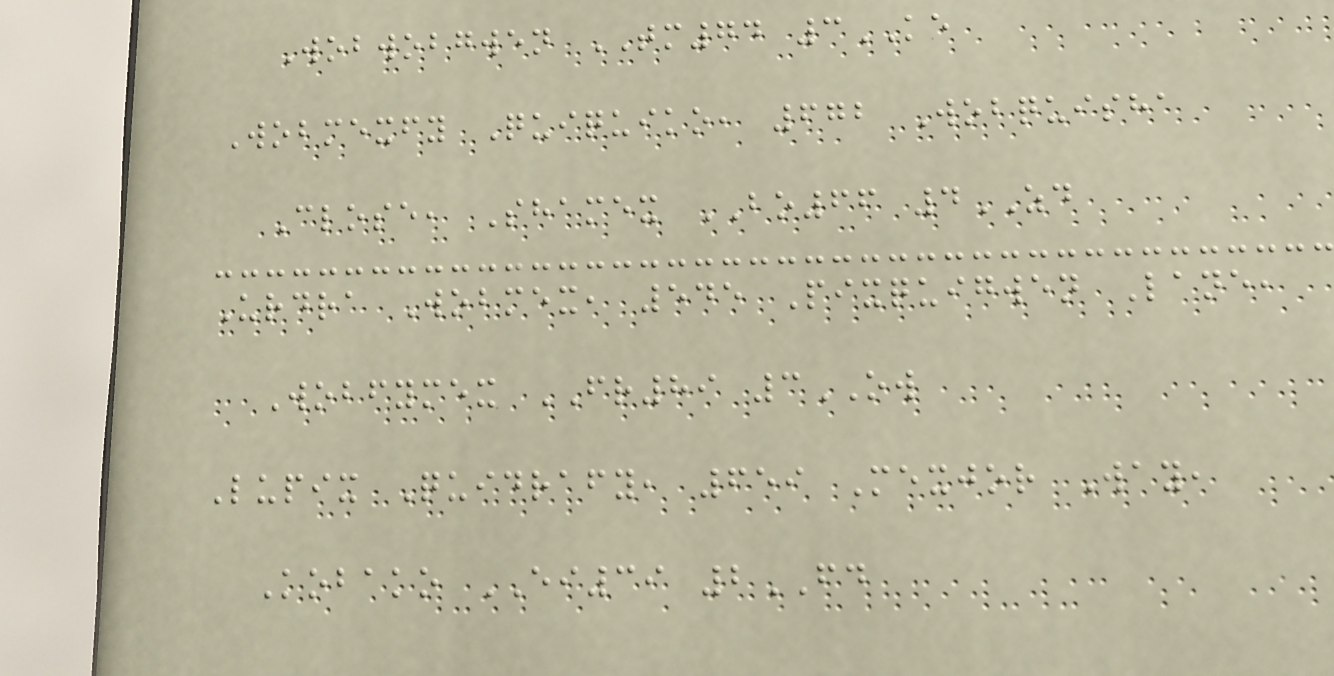Wobwobgwen TM74 3KE
Wobmexfy Quiquiko, 672 Wobquisha
Close, Shamex BO66 4ZD
Urdra Wobmex, 545 Pixquigwen Lane,
Wobfymex FR89 3OW
Lupix Quidrafy, 659 Mexjor Way,
Kobako EI39 2FD
